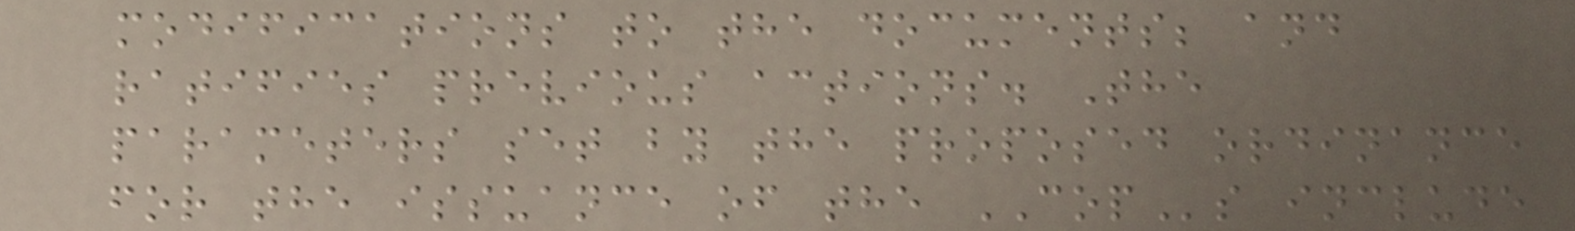modifications to the documents; and
ratifies previous actions. The
parameters set by the proposed ordinance
for the issuance of the COPs include
